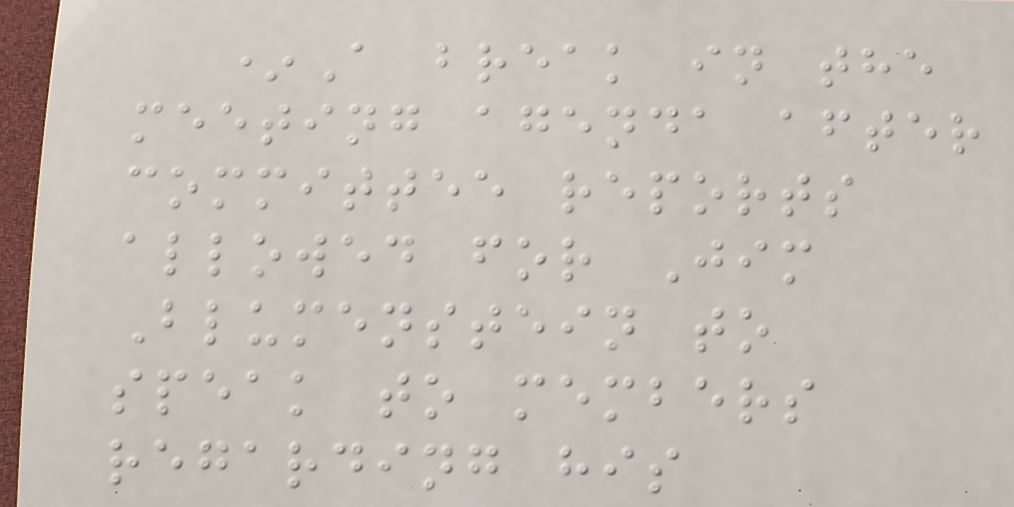*A break in the
meeting agenda after
committee reports
allowed for Jim
Blumenstein to
speak to members
regarding his
